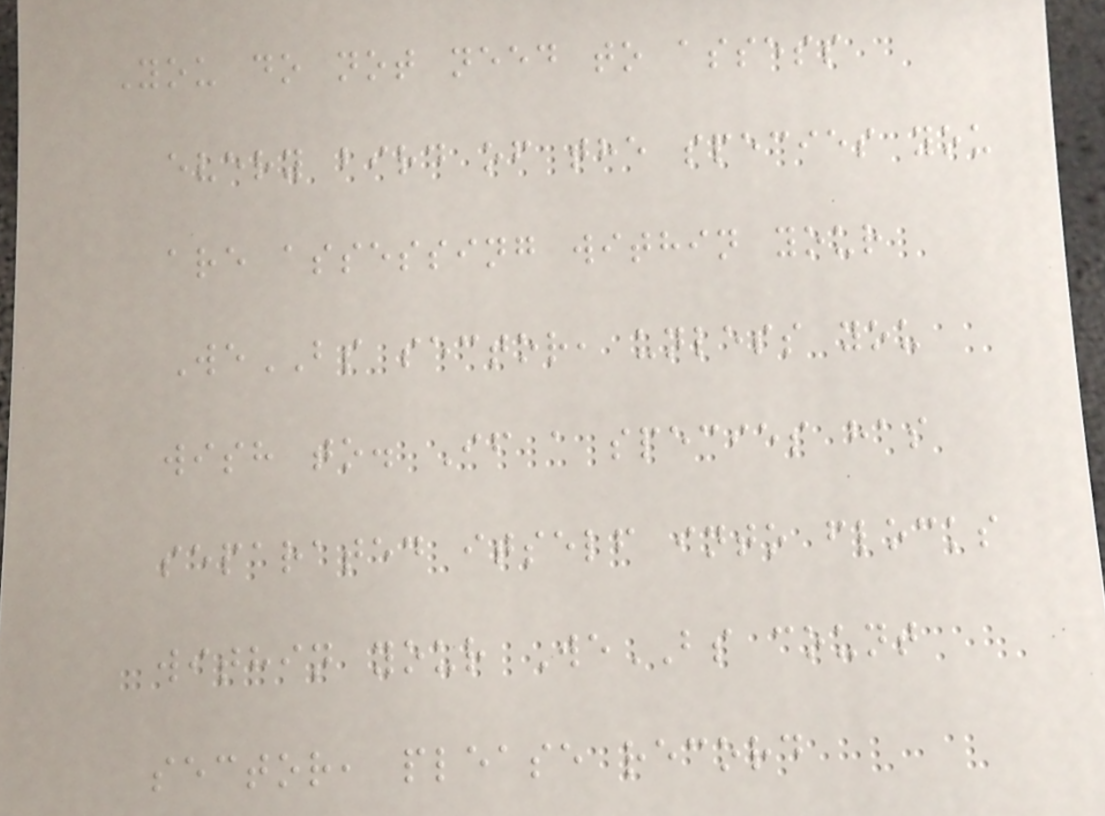You do not need to assess
every bird of the species you
are assessing within your
WeBS sector, unless you
wish to. If a species has
separated itself into flocks
within your WeBS count
sector, please record
